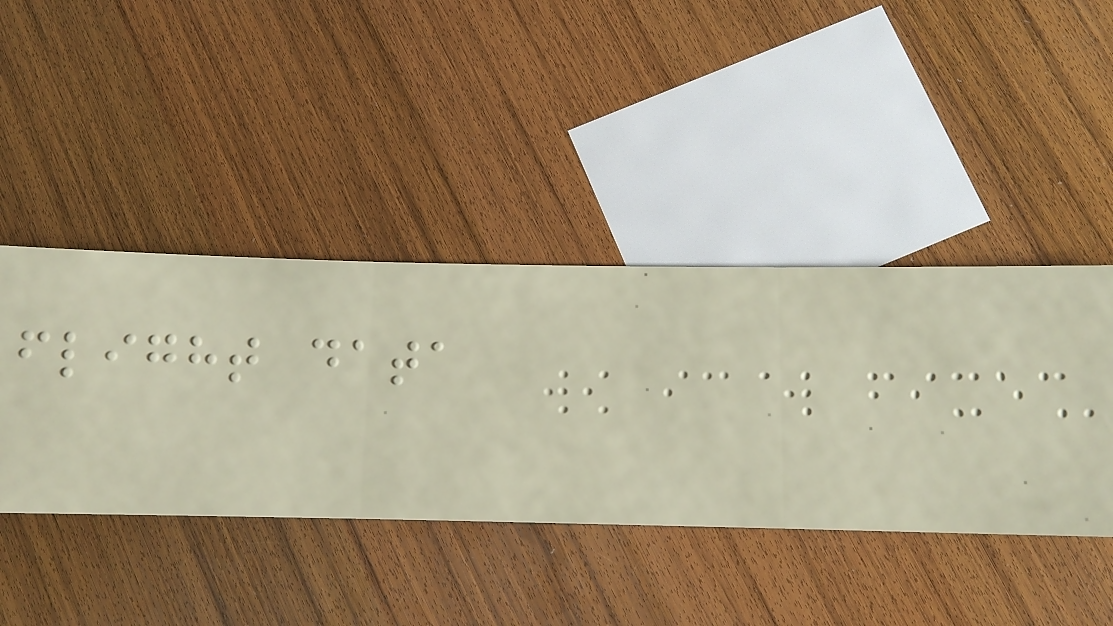flight data
